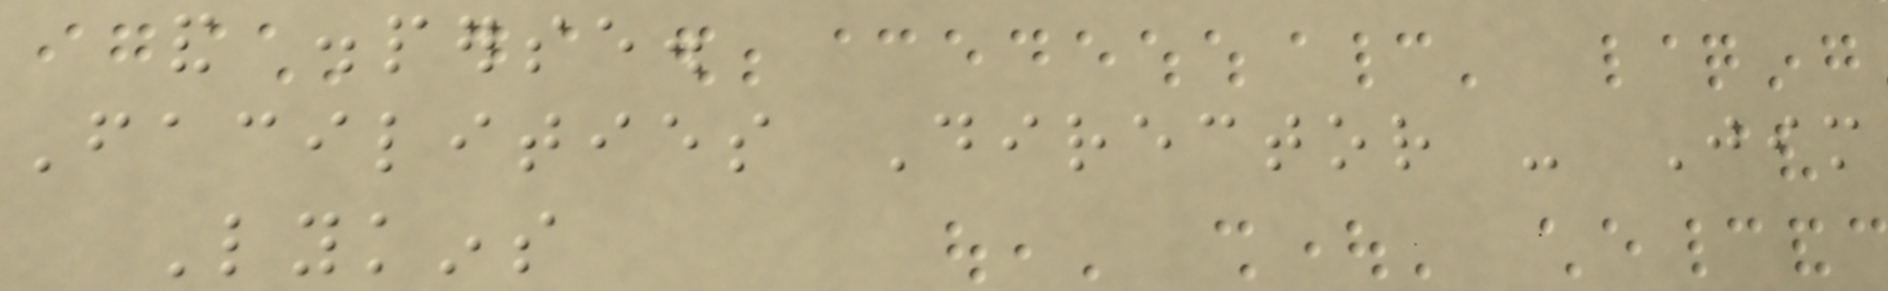and disperse.
Facilities Director - Jim
Lykins
